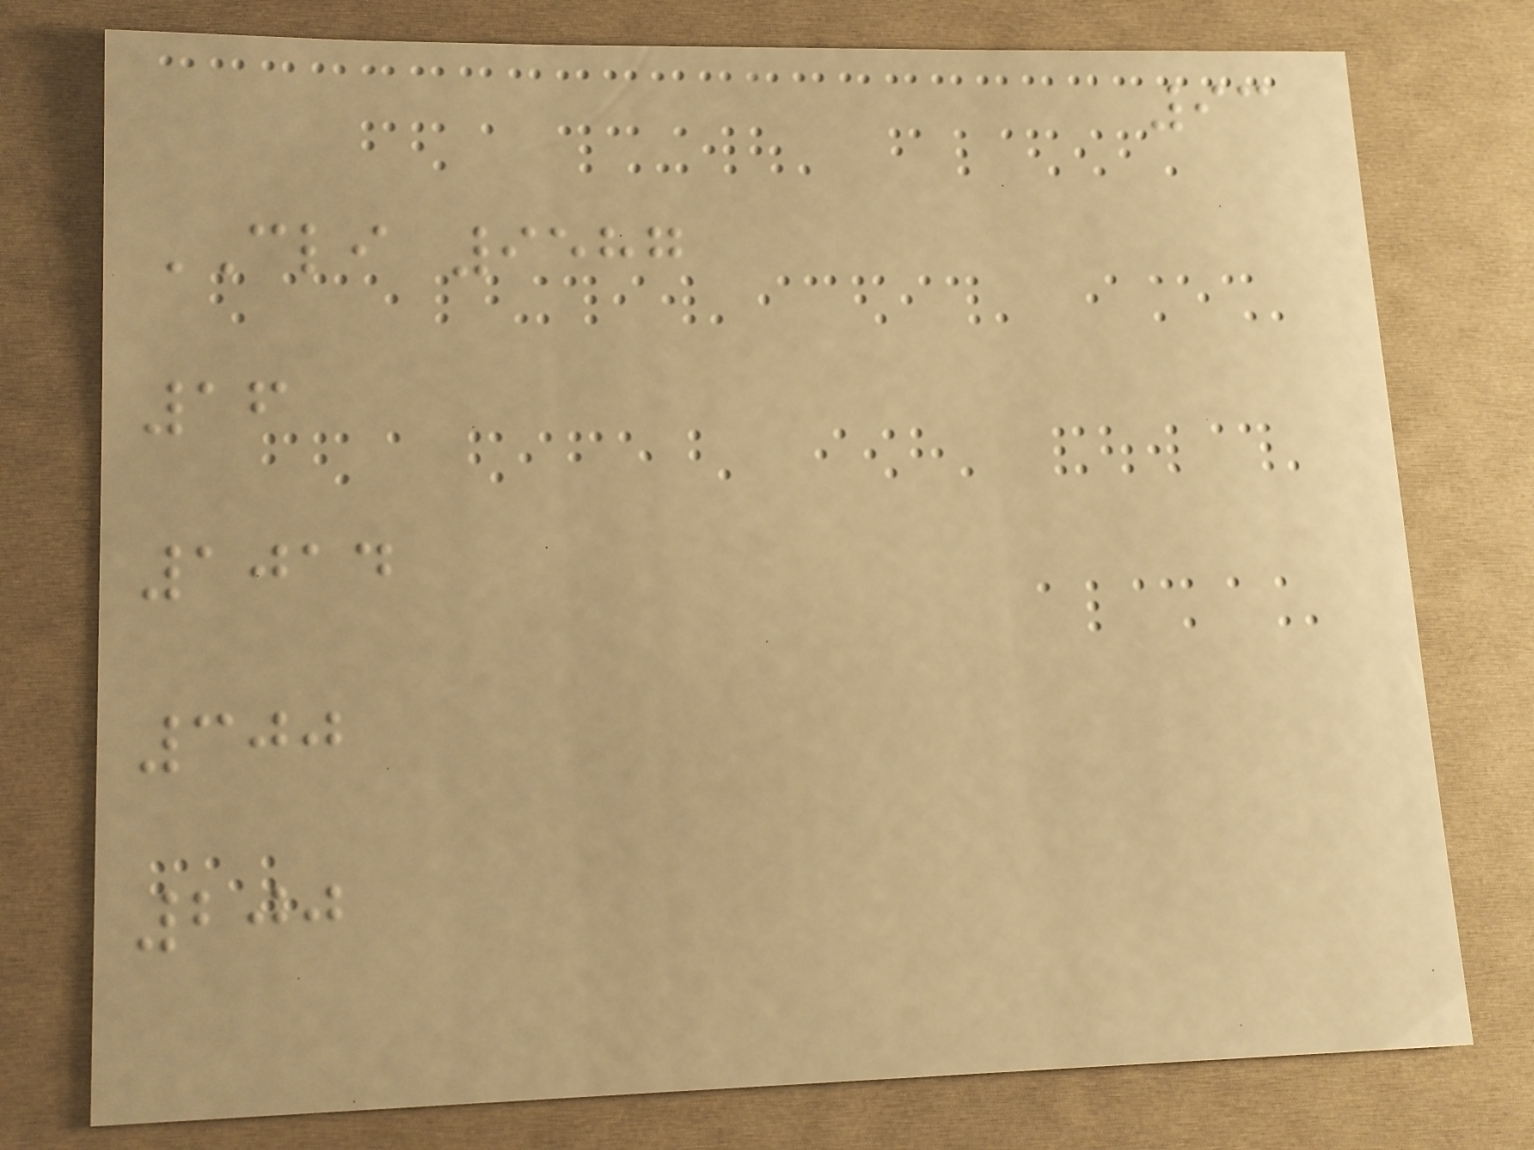93
CLI 9587
16
1014
300
200
